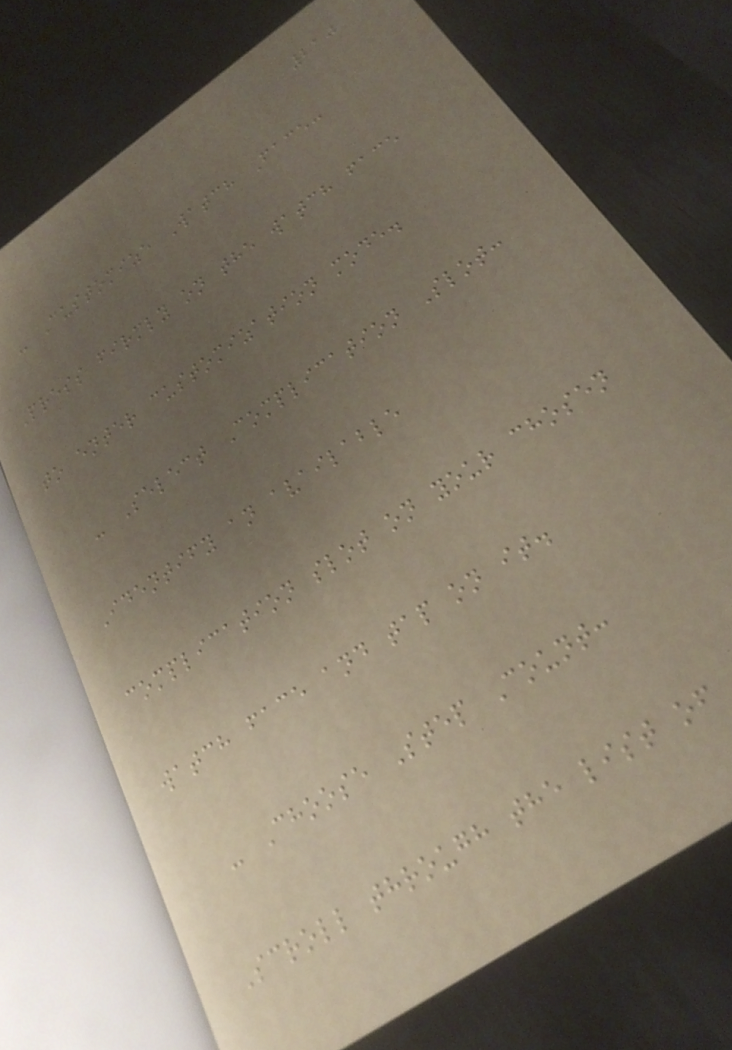210
- Customize Watch Face:
Press firmly on the watch face
to enter customization mode.
- Select Complication Slot:
Identify an available
complication slot on your chosen
watch face and tap on it.
- Choose Step Count:
Scroll through the list of
